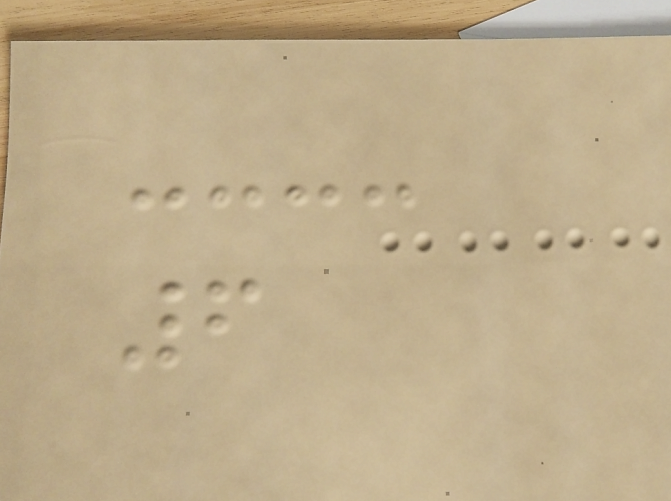6
